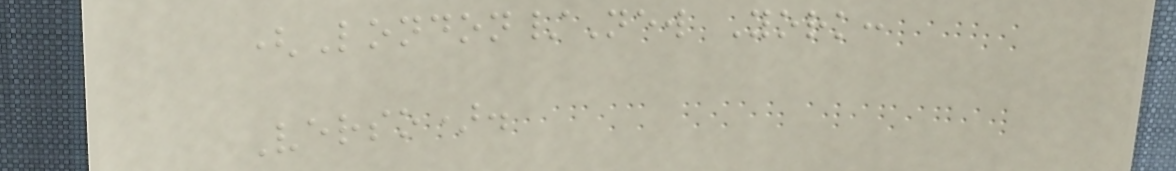(London/New York:
Verso).
